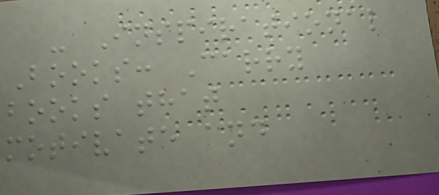- Inspirational
Books: Carry
books that
motivate and
